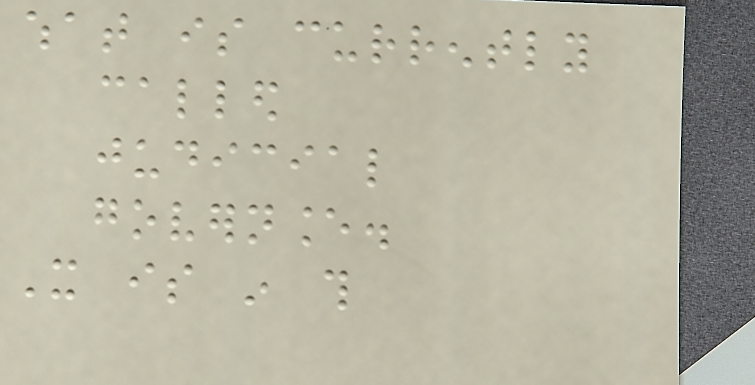what is currently
called
judicial
governance.
It is in this
